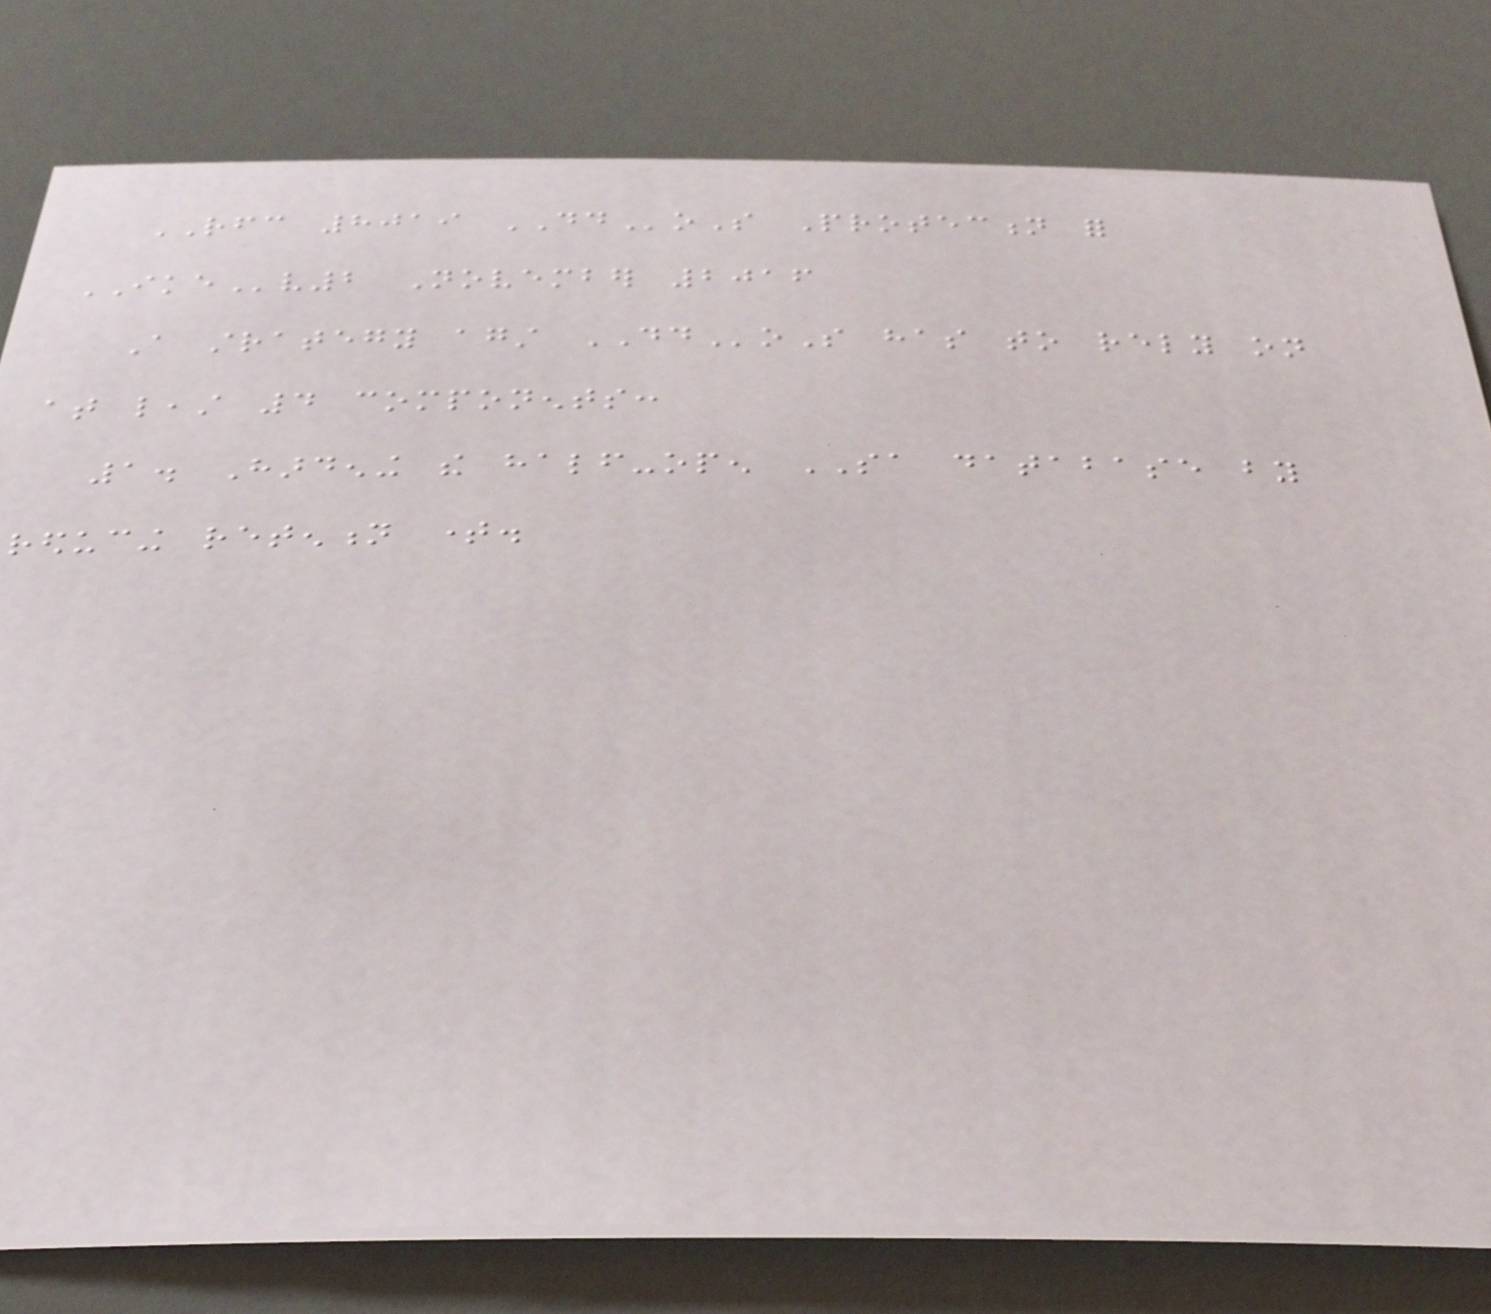RFC 8019 DDoS Protection for
IKEv2 November 2016
A strategy against DDoS has to rely on
at least 4 components:
1. Hardening the half-open SA database by
reducing retention time.
